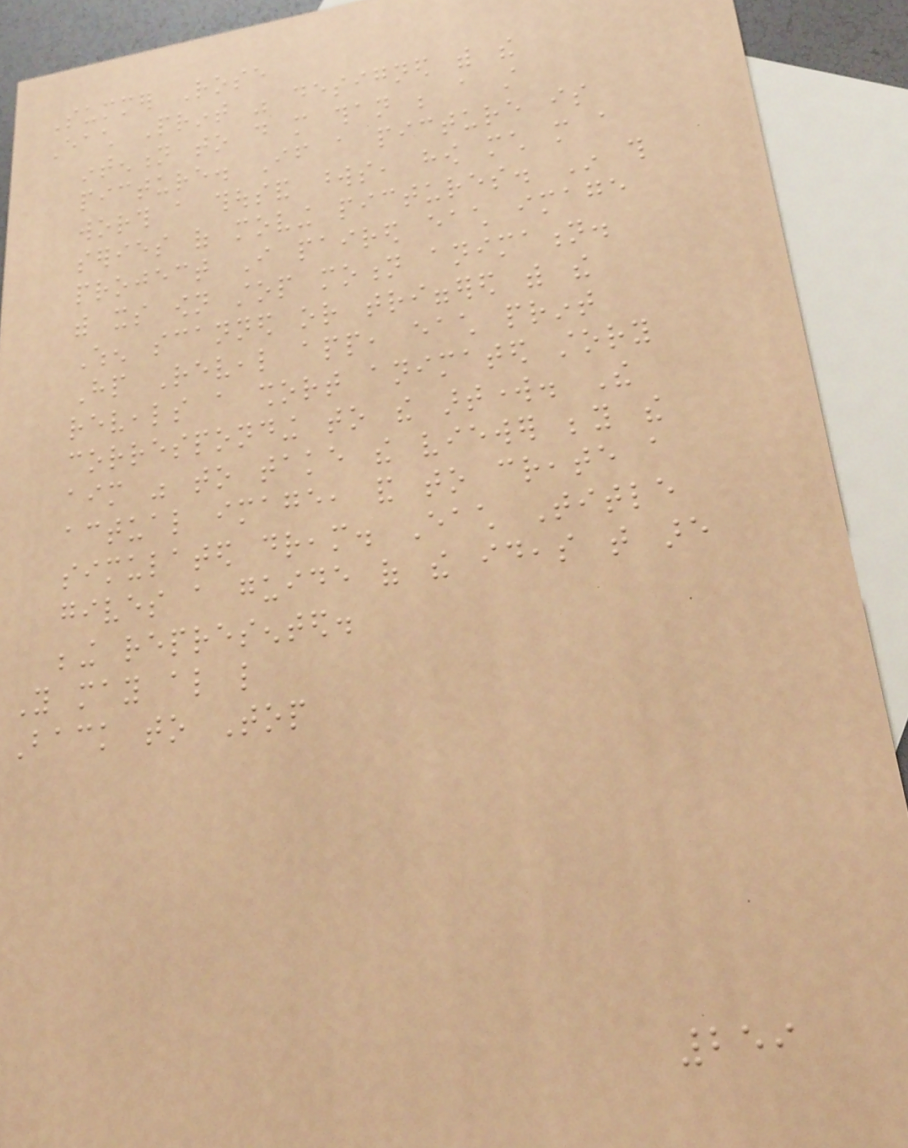Summer Rose
Each Print was designed with the
intention to do more than be a still
picture. If a picture is
worth a thousand words, how much more a
series of moving pictures. In this
project I paired each image
with its own stop motion animation.
When scanned or triggered with the
Hp Reveal app, each print
reveals a short animated story
corresponding to the artwork. The
aim was to take the viewer beyond the
actual image, and to create a
simulated dream. Each Title
gives a guide of the ideas that are
being represented.
You may also like
Back to Top
259
